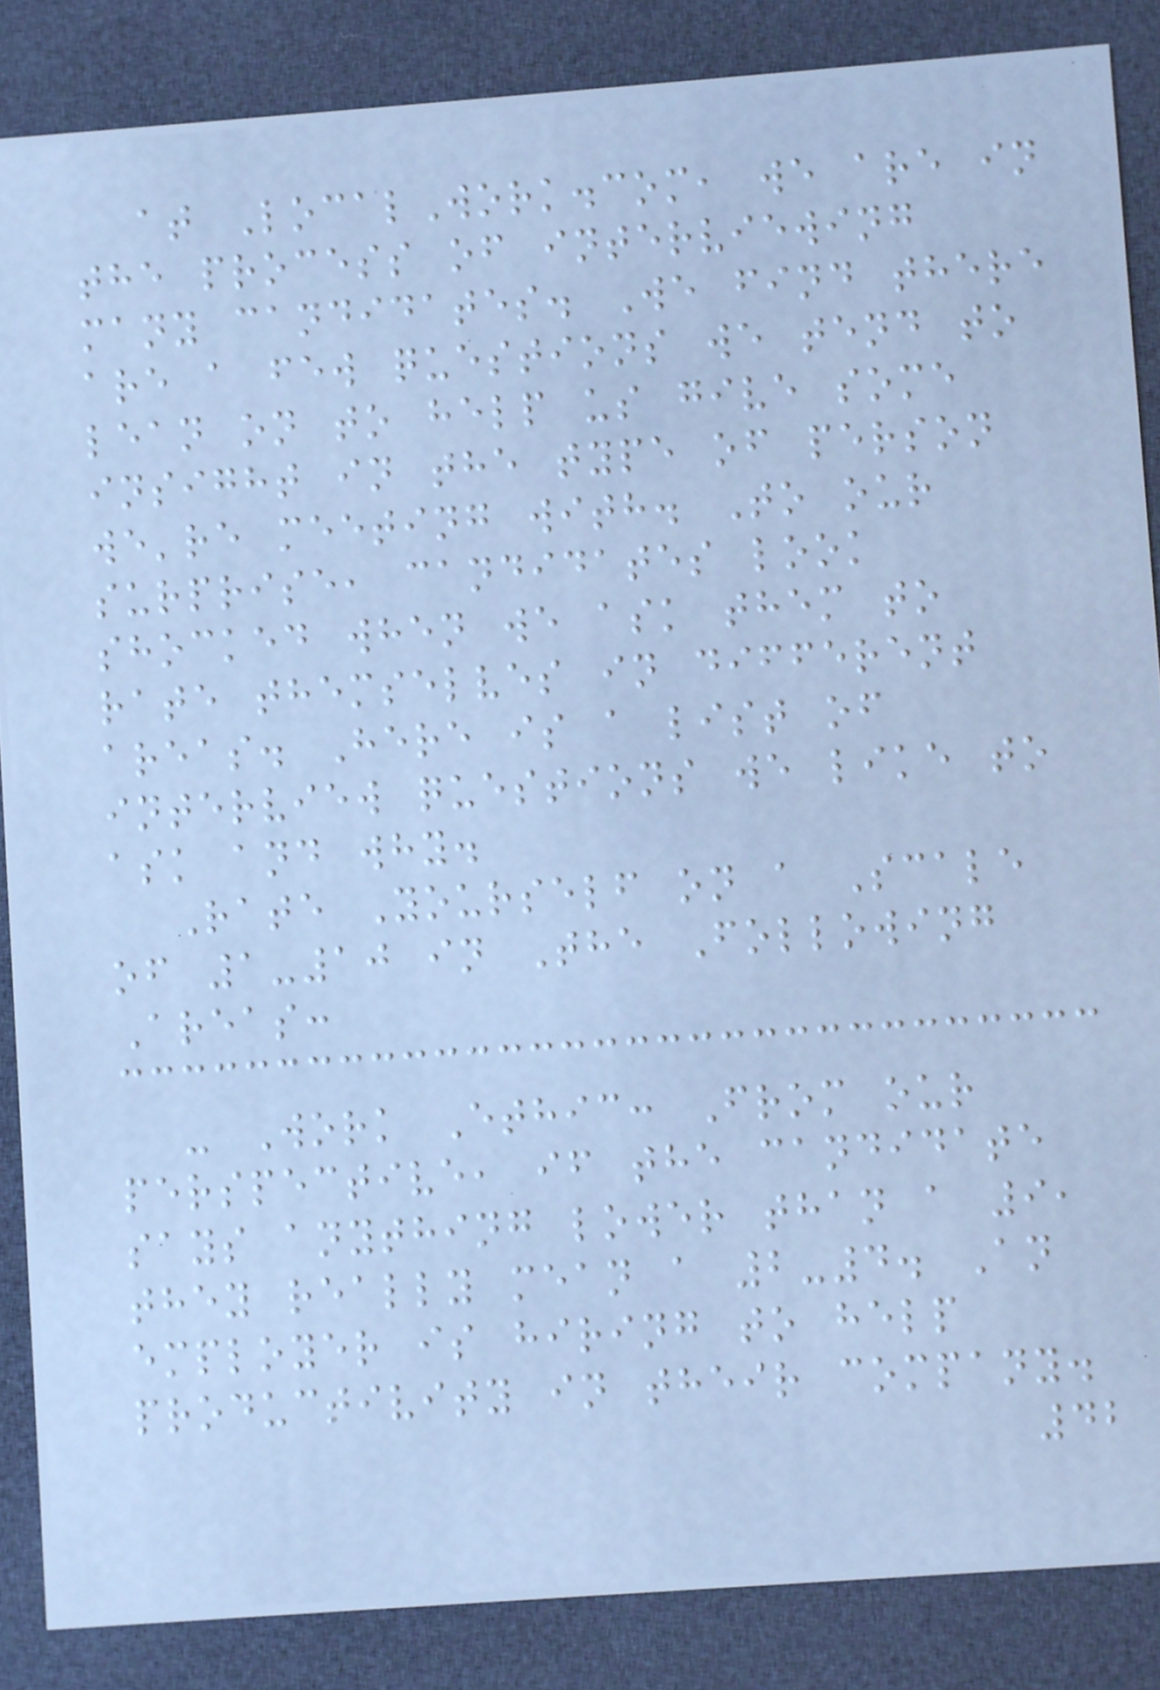at LocalWork.com, we are in
the process of interviewing
many candidates. We find there
are a few questions we tend to
lean on to help us give some
insight in the type of person
we're meeting with. To our
surprise, candidates look
shocked when we ask them to
rate themselves in different
areas. Here is a list of
interview questions we like to
ask and why.
Rate Yourself on a Scale
of 1-10 in The Following
Areas:
- Work Ethic: From our
perspective, if the candidate
says anything lower than a 9,
they really mean a 2-4. An
employer is hiring to help
productivity in their company.
42
